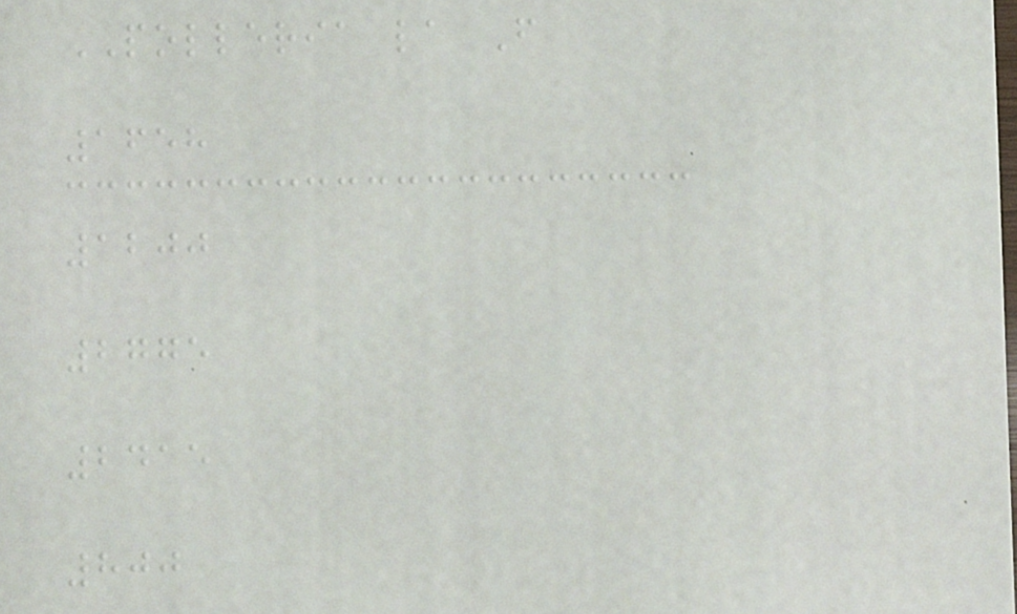POLLERIA la F
1658
1200
2775
2415
800
